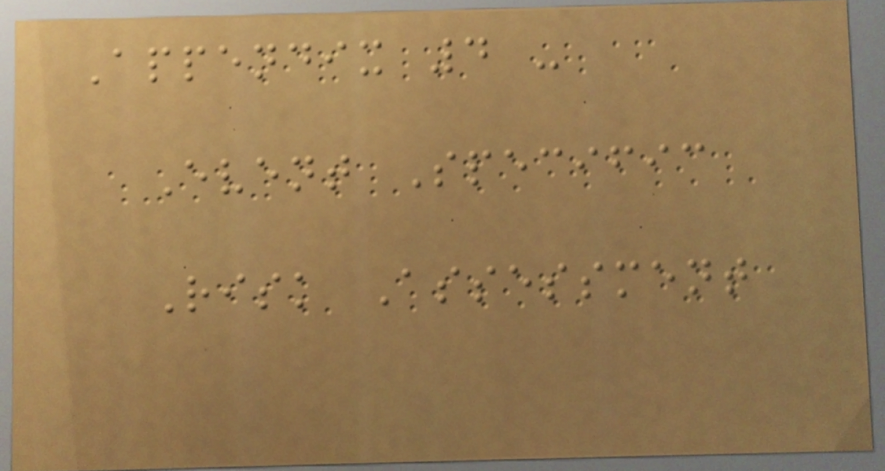Appendix 4 -
Event Specific
Risk Assessment
